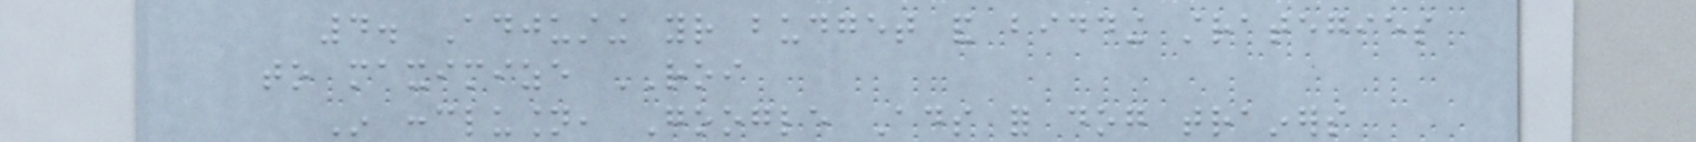4. Adjusting your budget and bidding strategies
to maximize ROI
In conclusion, Google Ads for dog trainers
